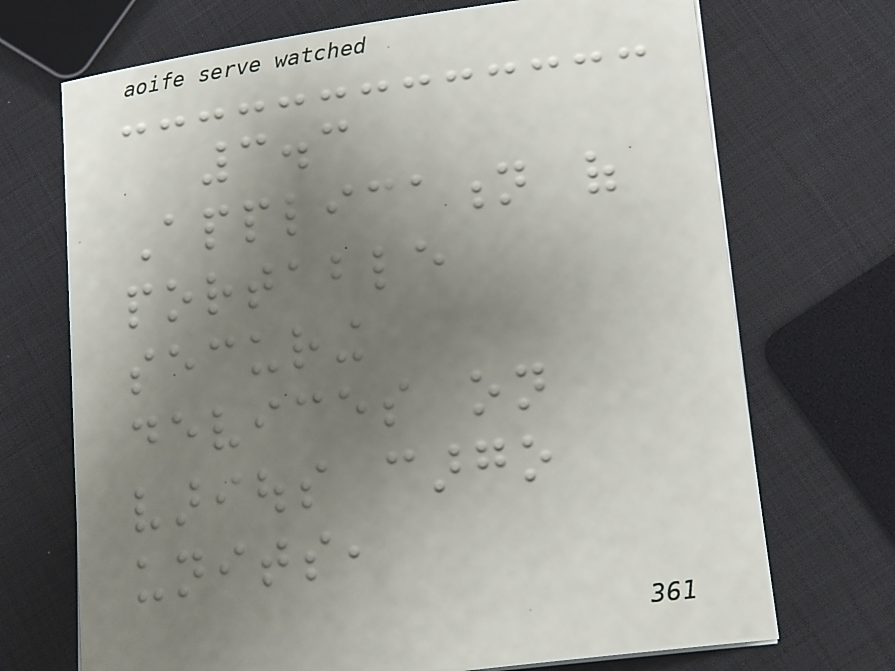3.3
Application of
portable
securing
devices on
various cargo
units,
